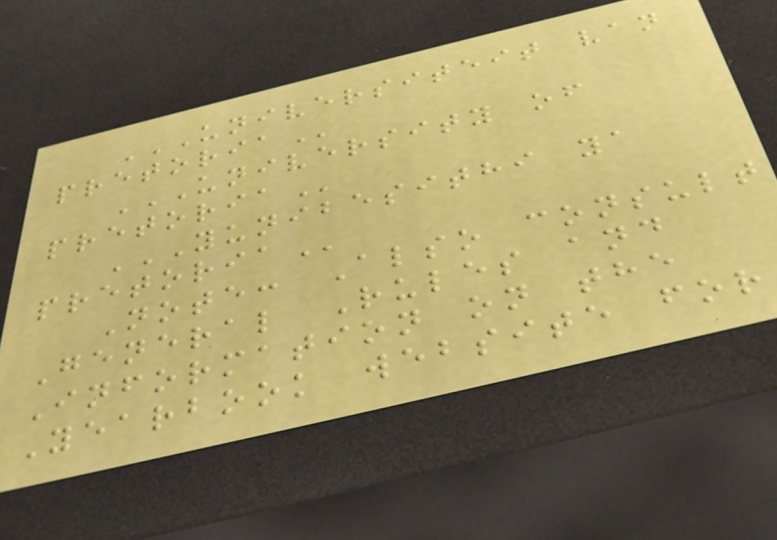UNIVERSITEIT VAN
PRETORIA
UNIVERSITY OF
PRETORIA
YUNIBESITHI YA
PRETORIA
Note: Also consult
General Rules and
Information on the
Yearbook website for
